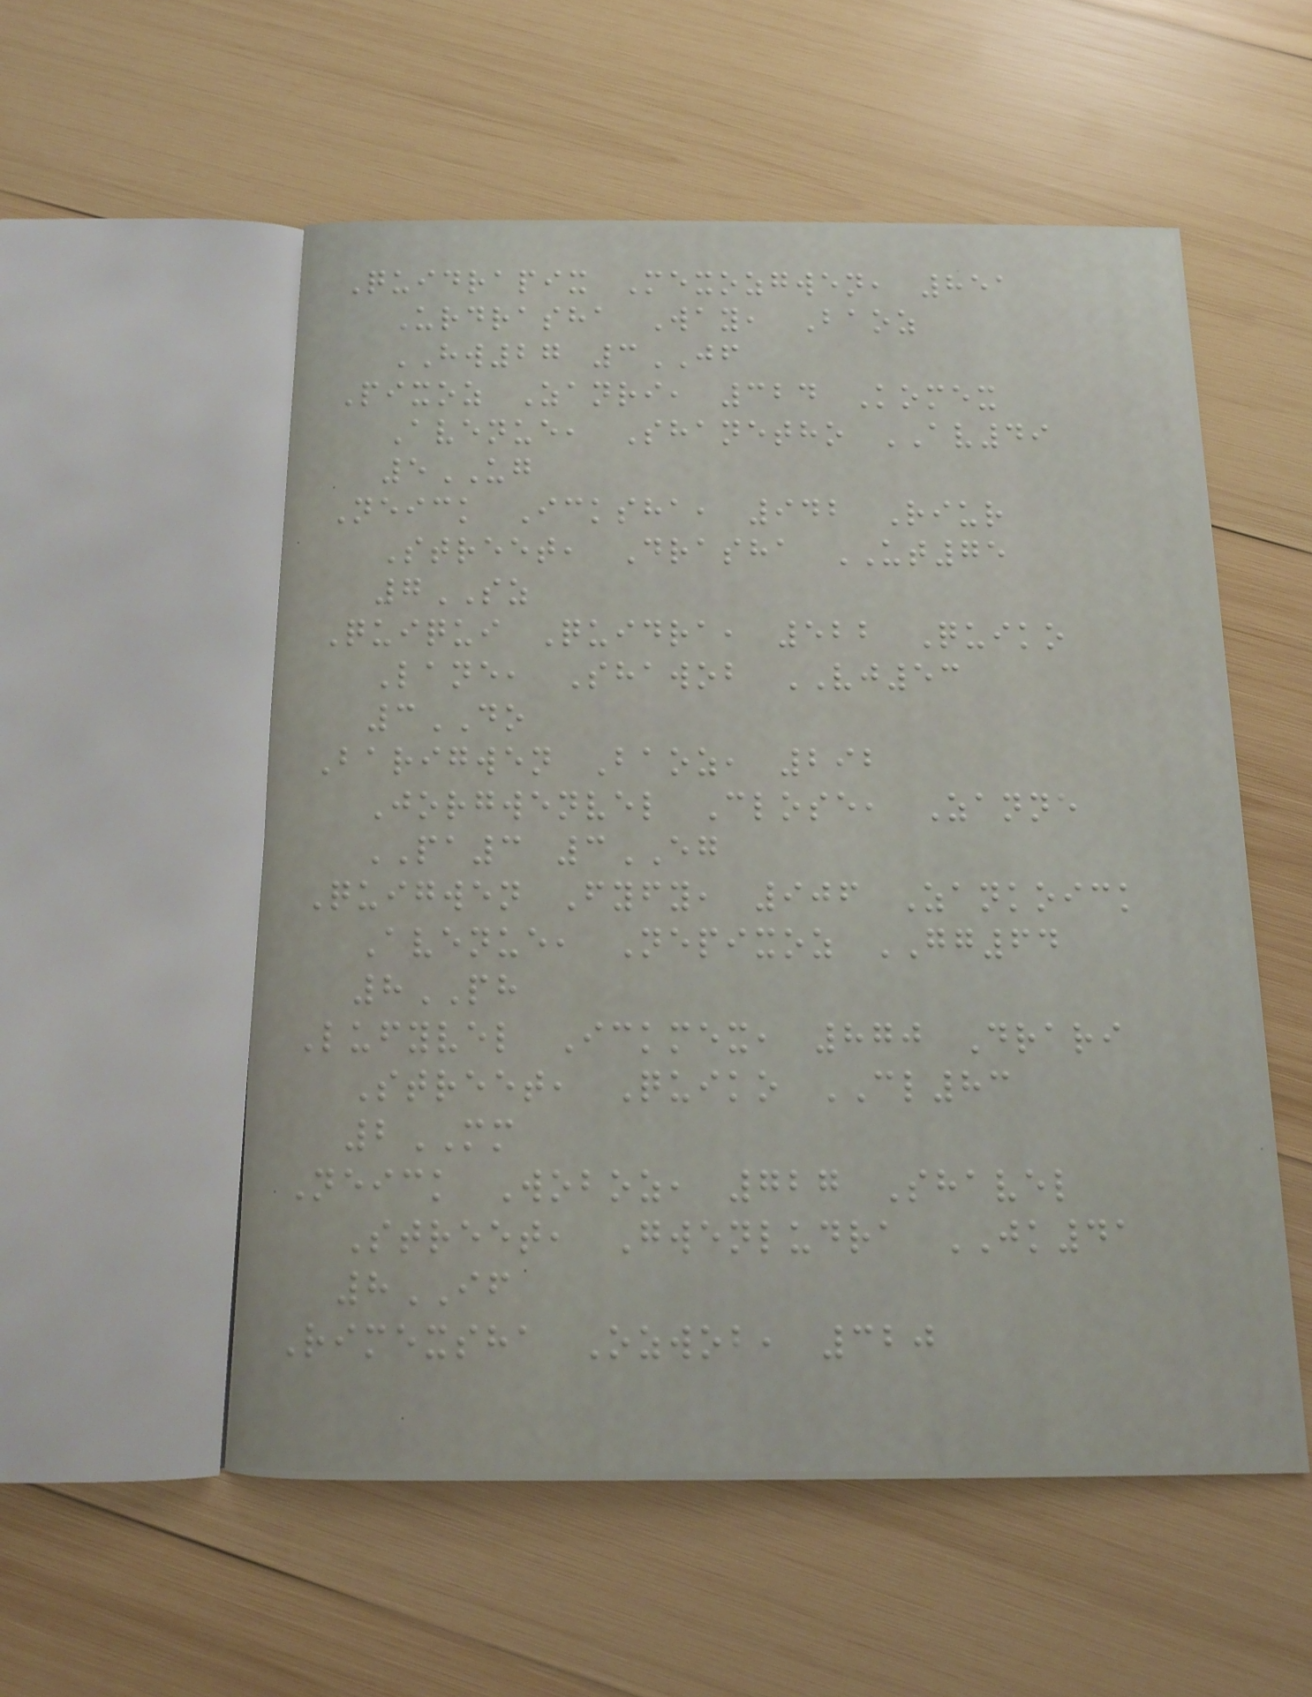Quidrapix Mexozgwen, 851
Urdrasha Way, Baoz
HW27 3JF
Pixoz Zanri, 324 Komex
Avenue, Shanetho AV49
5UG
Neick Icksha, 942 Riur
Street, Drasha UT75
7SZ
Quiqui Quidra, 522 Quiko
Lane, Shawob VJ53
3DO
Barigwen Baoz, 292
Jorgwenvel Close, Zanne
PA3 3EG
Quigwen Fyfy, 906 Zankoick
Avenue, Nepixoz GG64
8PH
Lufyvel Ickmex, 870 Drari
Street, Quiko CL83
2MM
Neick Woboz, 727 Shavel
Street, Gwenludra JK41
8IF
Rimexsha Ozwob, 320
